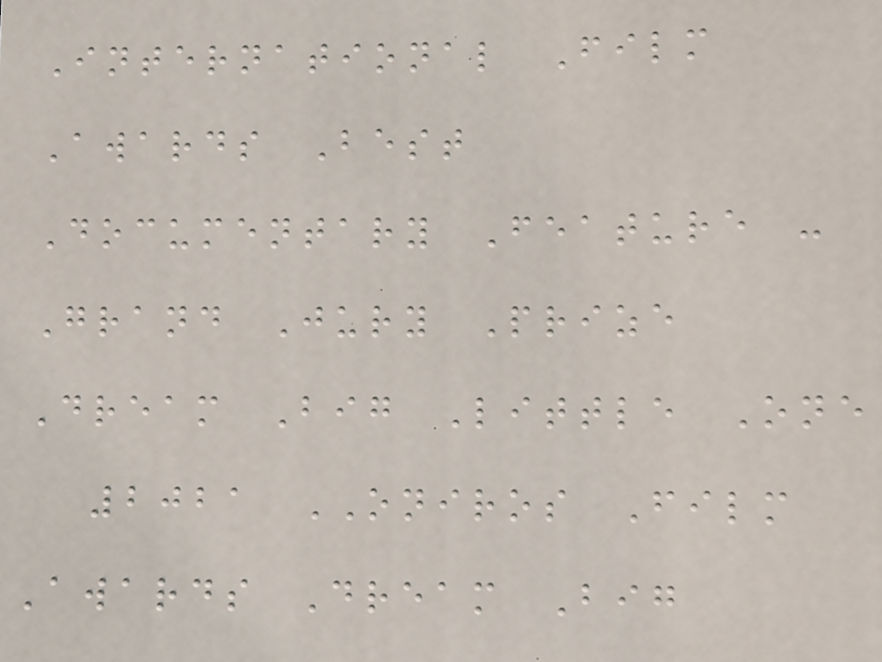International Film
Awards Best
Documentary Feature -
Grand Jury Prize
Dream Big Little One
2021 ONIROS Film
Awards Dream Big
